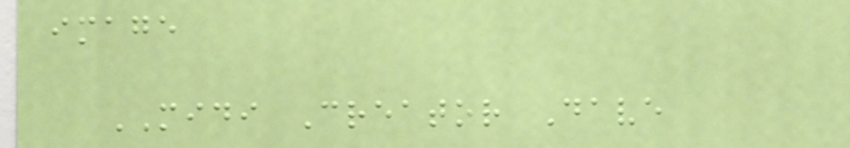image
MIDI Creator Dave
